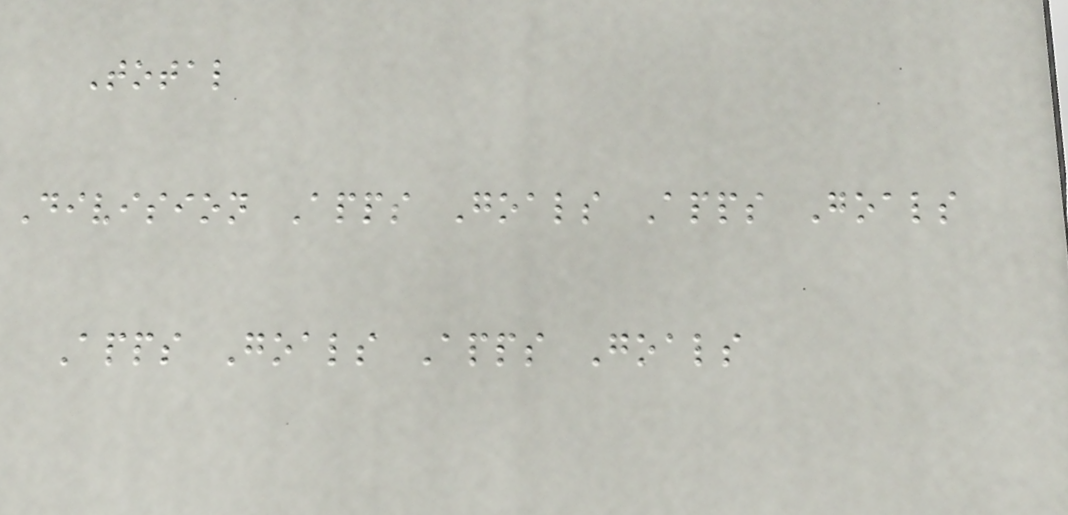Total
Division Apps Goals Apps Goals
Apps Goals Apps Goals
